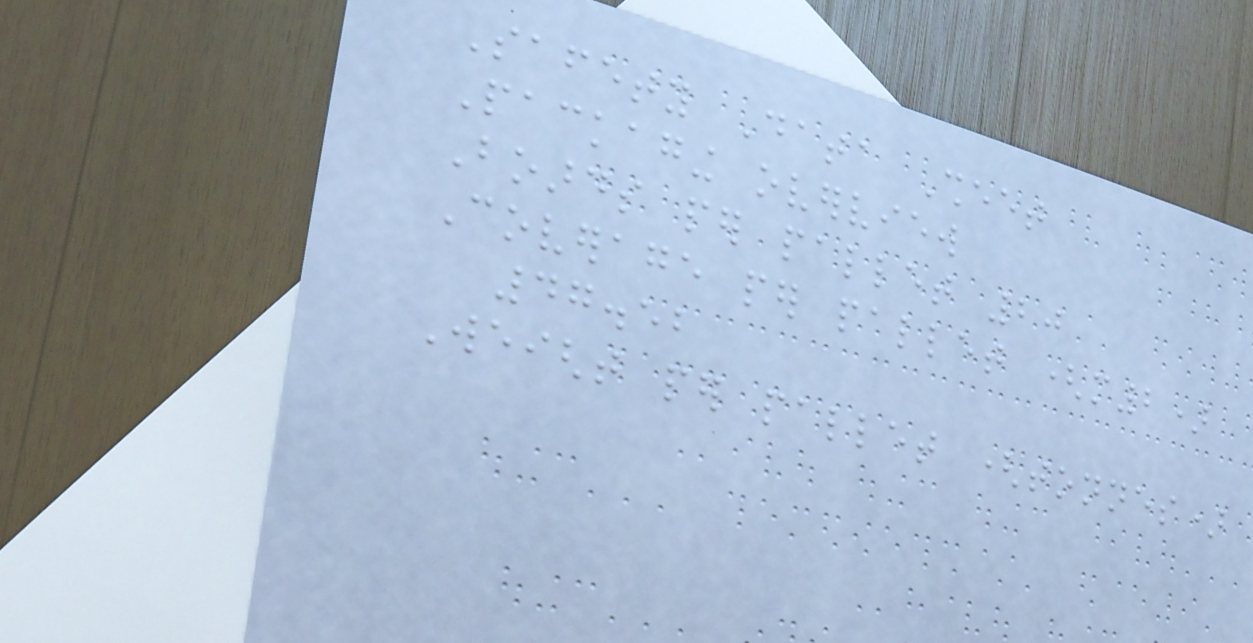Safety Data Sheet
Packaging overview
Boards per pallet 20
Coverage per pallet (m2)
47.52
Weight per pallet (tonnes)
